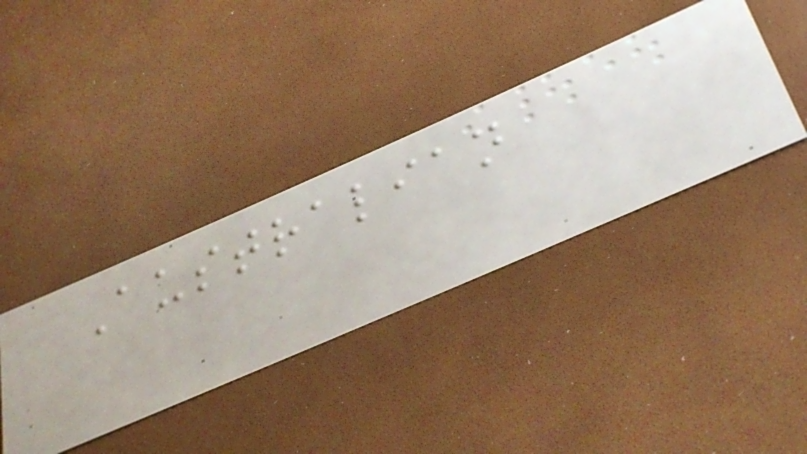Australian
